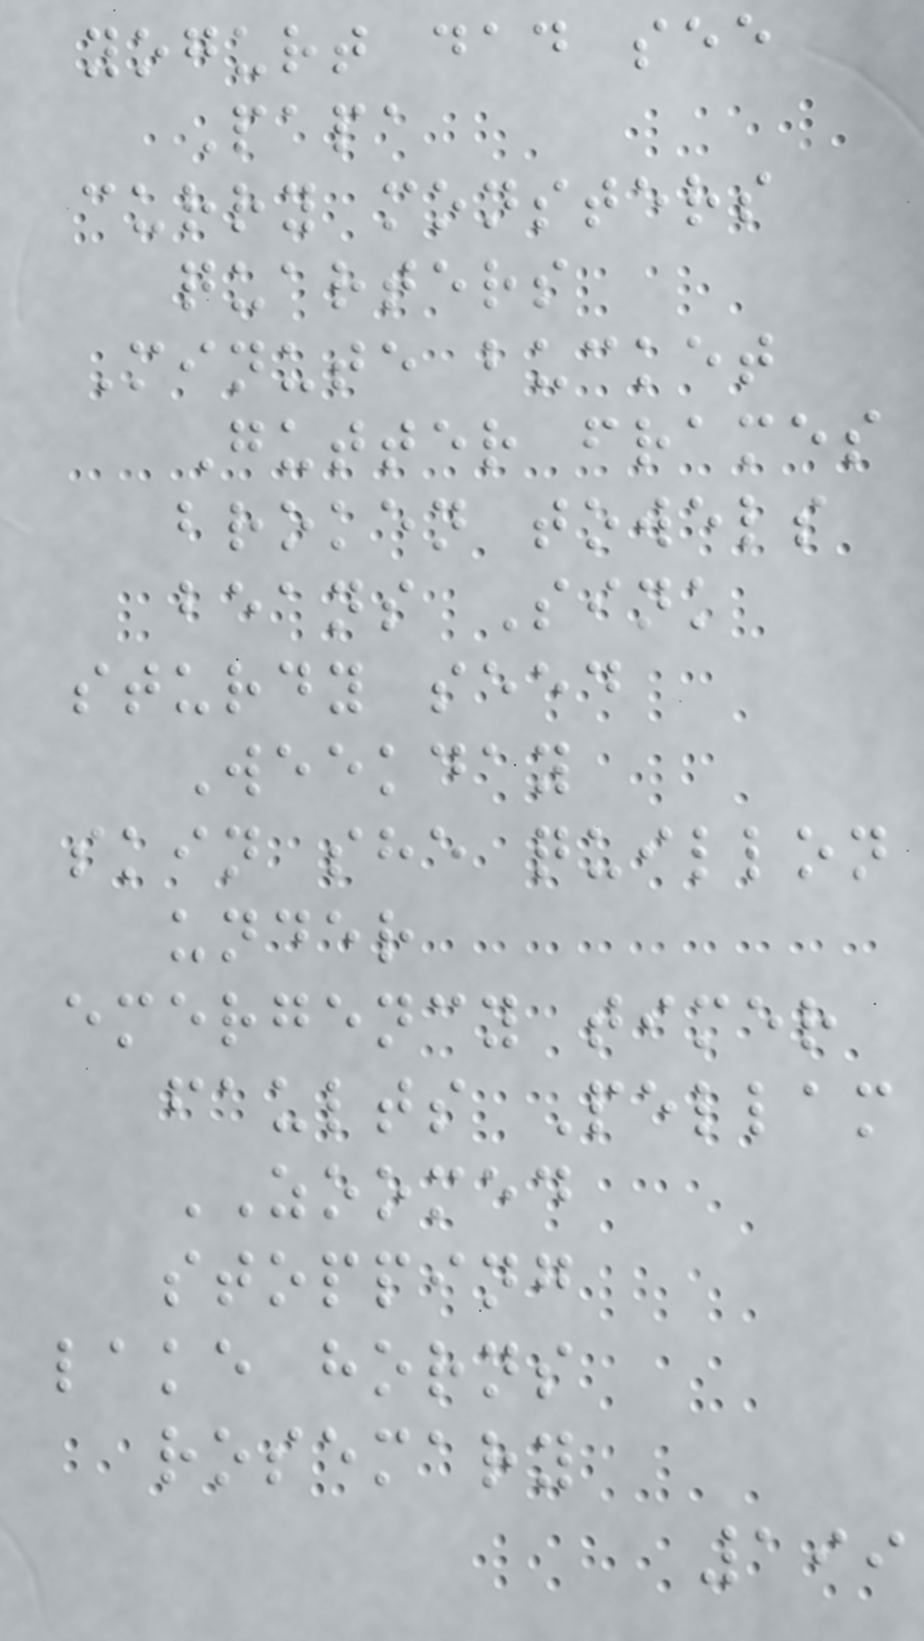yogurt dad see
Papa
curry monsters
quarters
Minute bucket
Gutter frames
broken towels
beans Sink
sturdy seed
Weekday
skin she quillon
under
emergency timer
faults Pellam
ZOOMED
stopping
lake horns
rosemary
199
